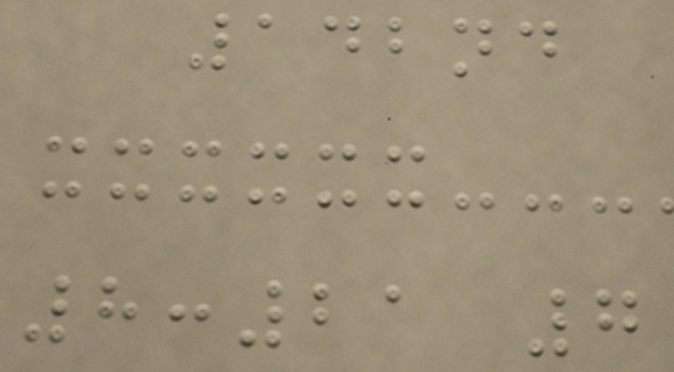142nd
8:21 7
